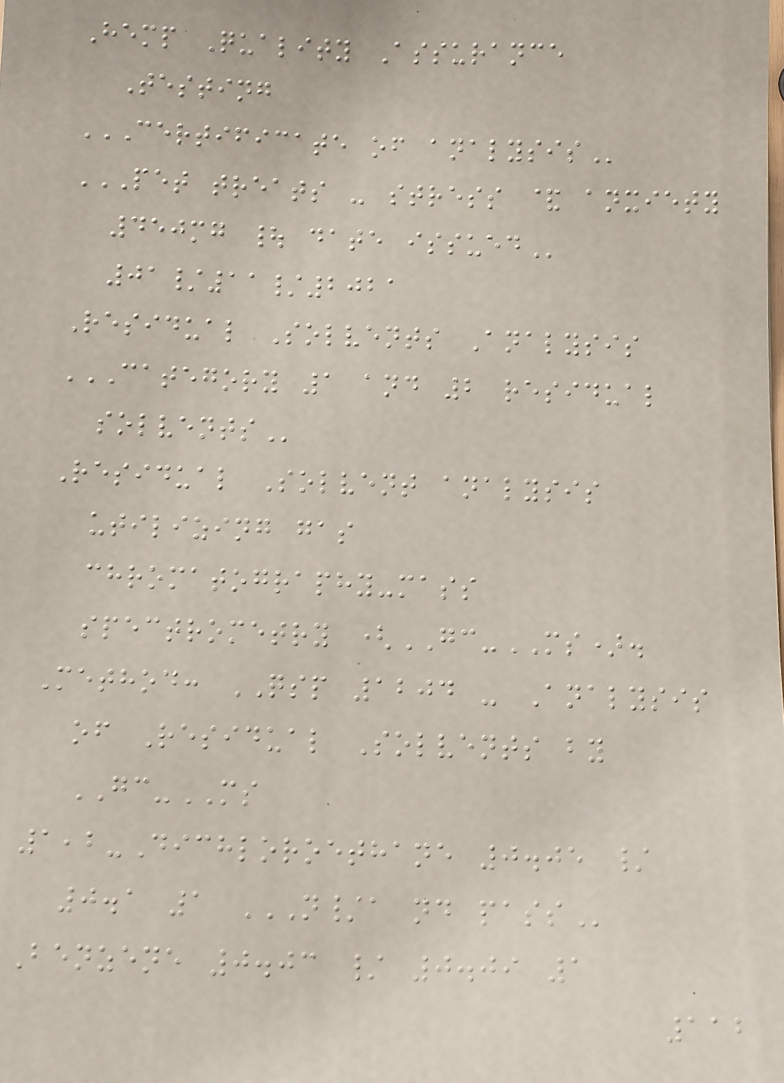Hemp Quality Assurance
Testing
CERTIFICATE OF ANALYSIS
PET TREATS - STRESS & ANXIETY
450MG | DATE ISSUED
01/11/2021
Residual Solvents Analysis
CATEGORY 1 AND 2 RESIDUAL
SOLVENTS
Residual Solvent analysis
utilizing gas
chromatography-mass
spectrometry (GC-MS).
Method: QSP 1204 - Analysis
of Residual Solvents by
GC-MS
1,2-Dichloroethane 0.05 /
0.1 1 N/A ND PASS
Benzene 0.03 / 0.09 1
112
